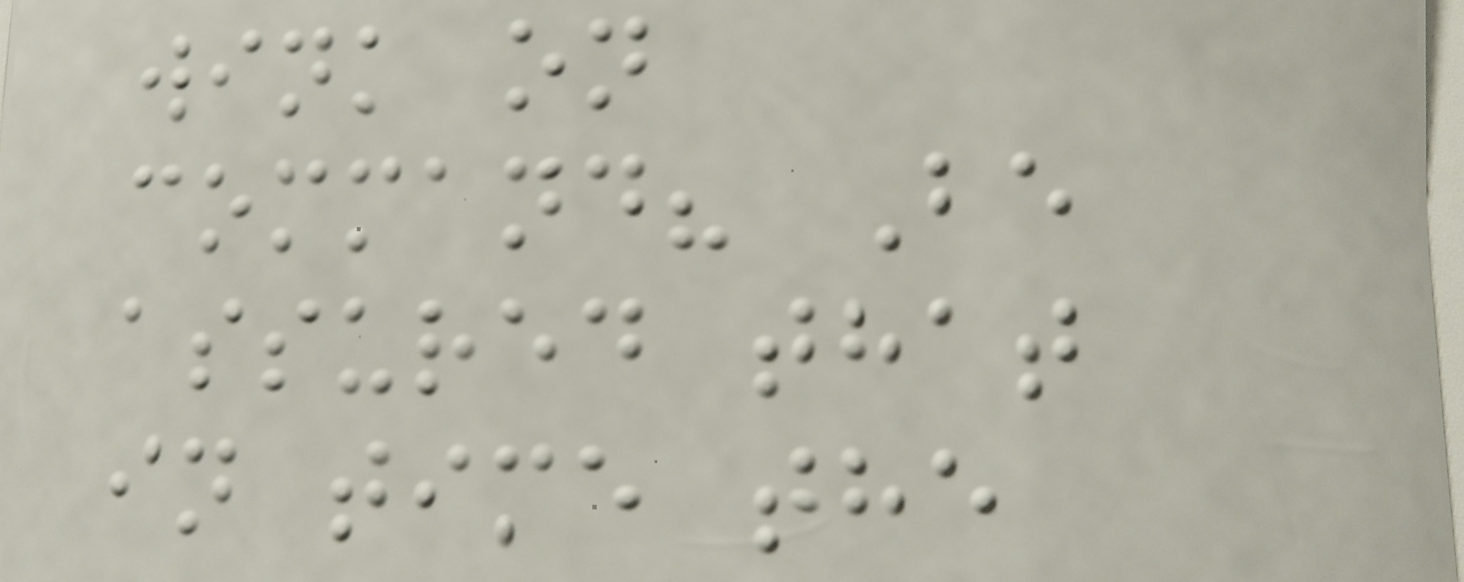wink on
command? Be
assured that
in time the
